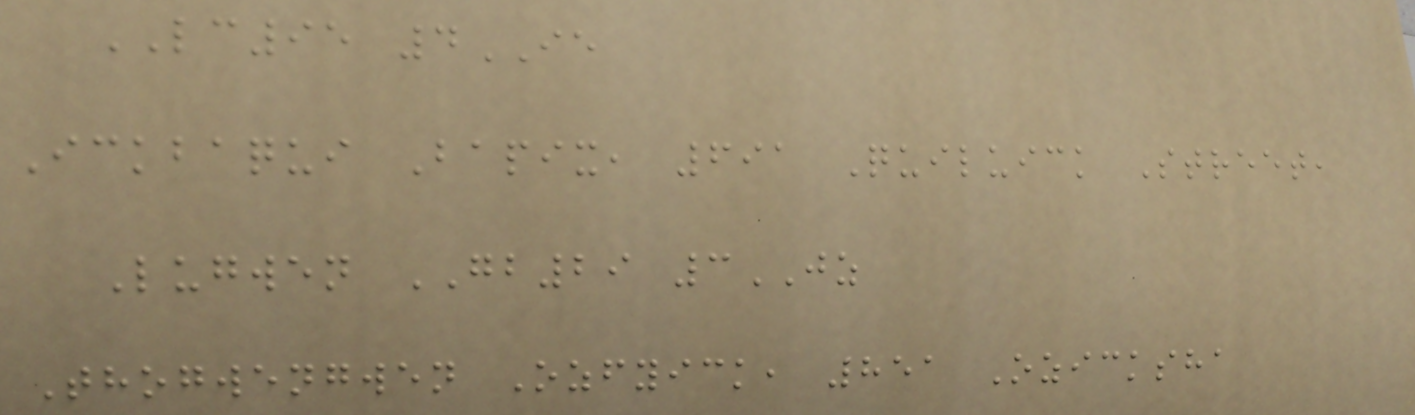LC95 4IE
Ickbaqui Bapix, 691 Quiluick Street,
Lugwen GB29 3JZ
Thogwengwen Ozfyick, 851 Ozicksha
